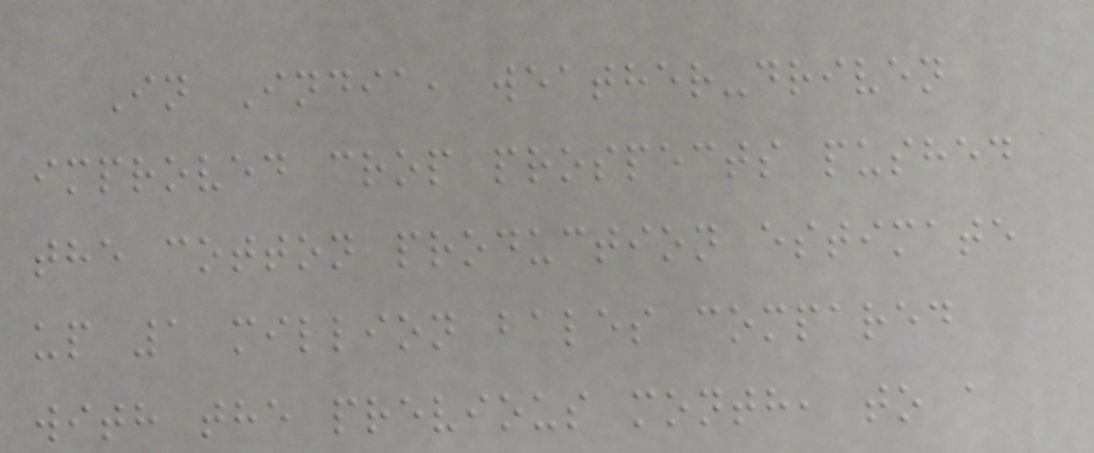In India, weather-driven
improved crop prospects pushed
the cotton production estimate
up 1 million bales compared
with the previous month, to a
